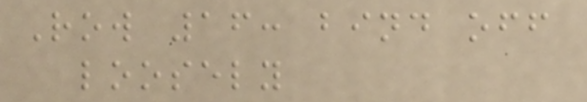Row 16: bind off
loosely
